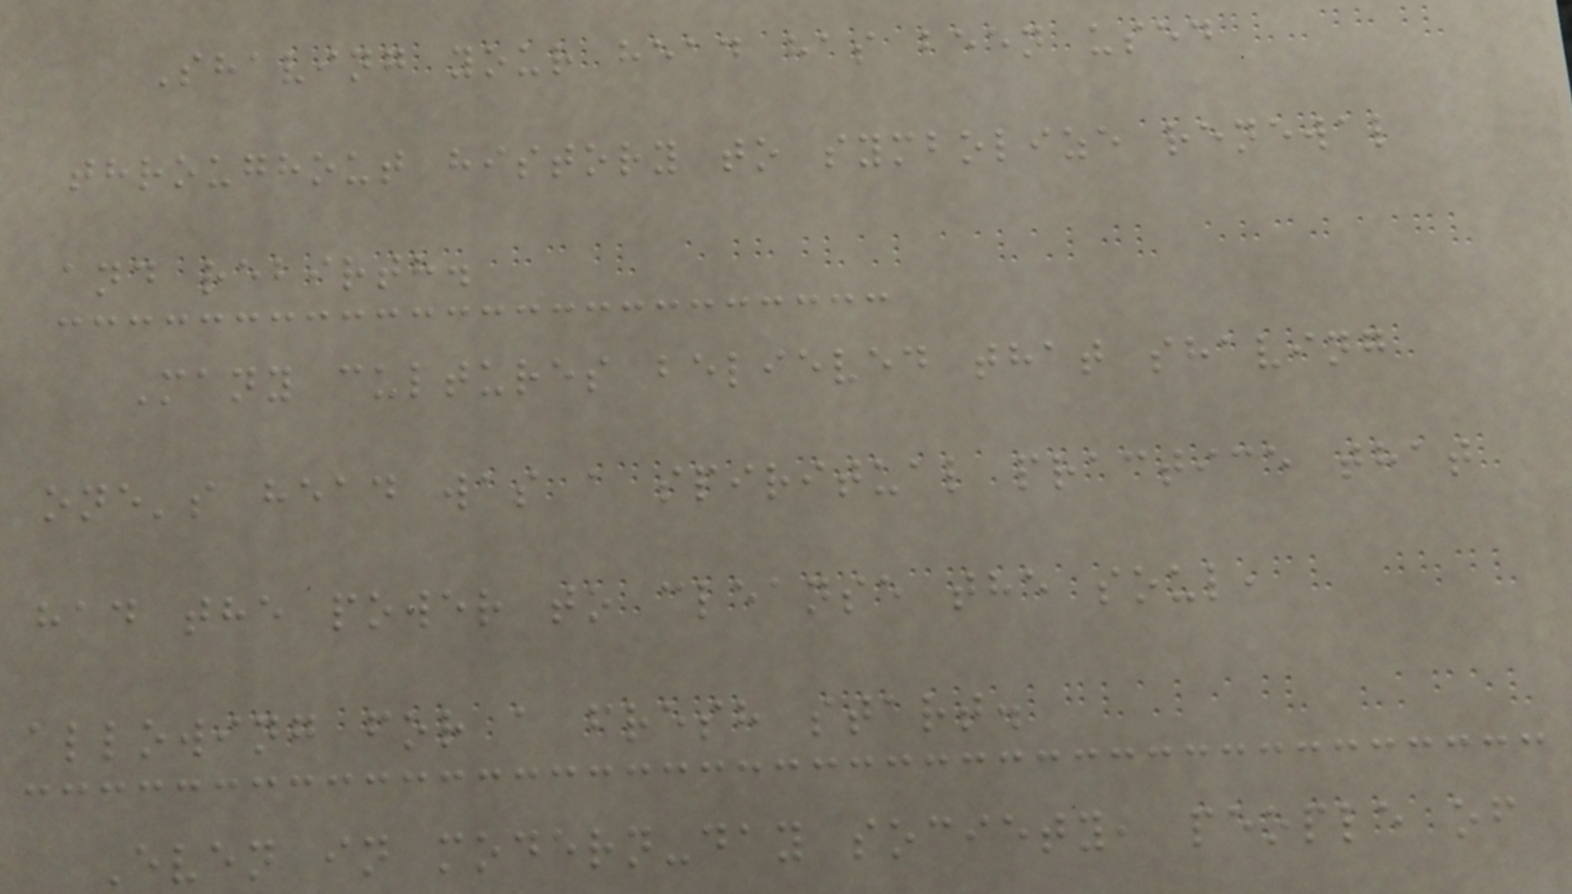Shaving your head has been used
throughout history to symbolize renewal
and rebirth.
Many cultures believed that shaving
one's head was a spiritual practice that
had the power to cleanse the soul,
allowing for a fresh start.
Even in modern-day society, people of
